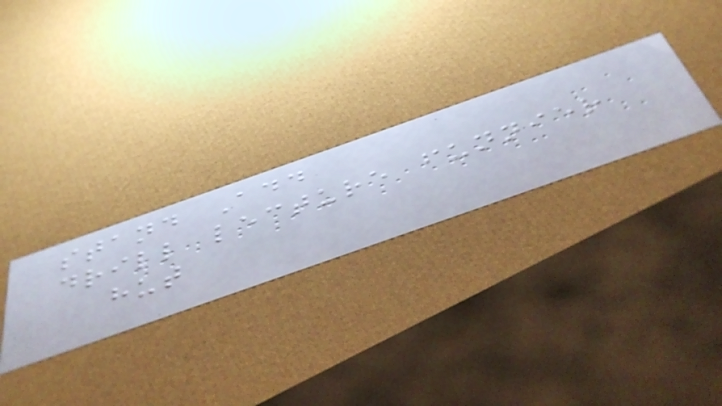stand Add
drill lecture funnier
hut
